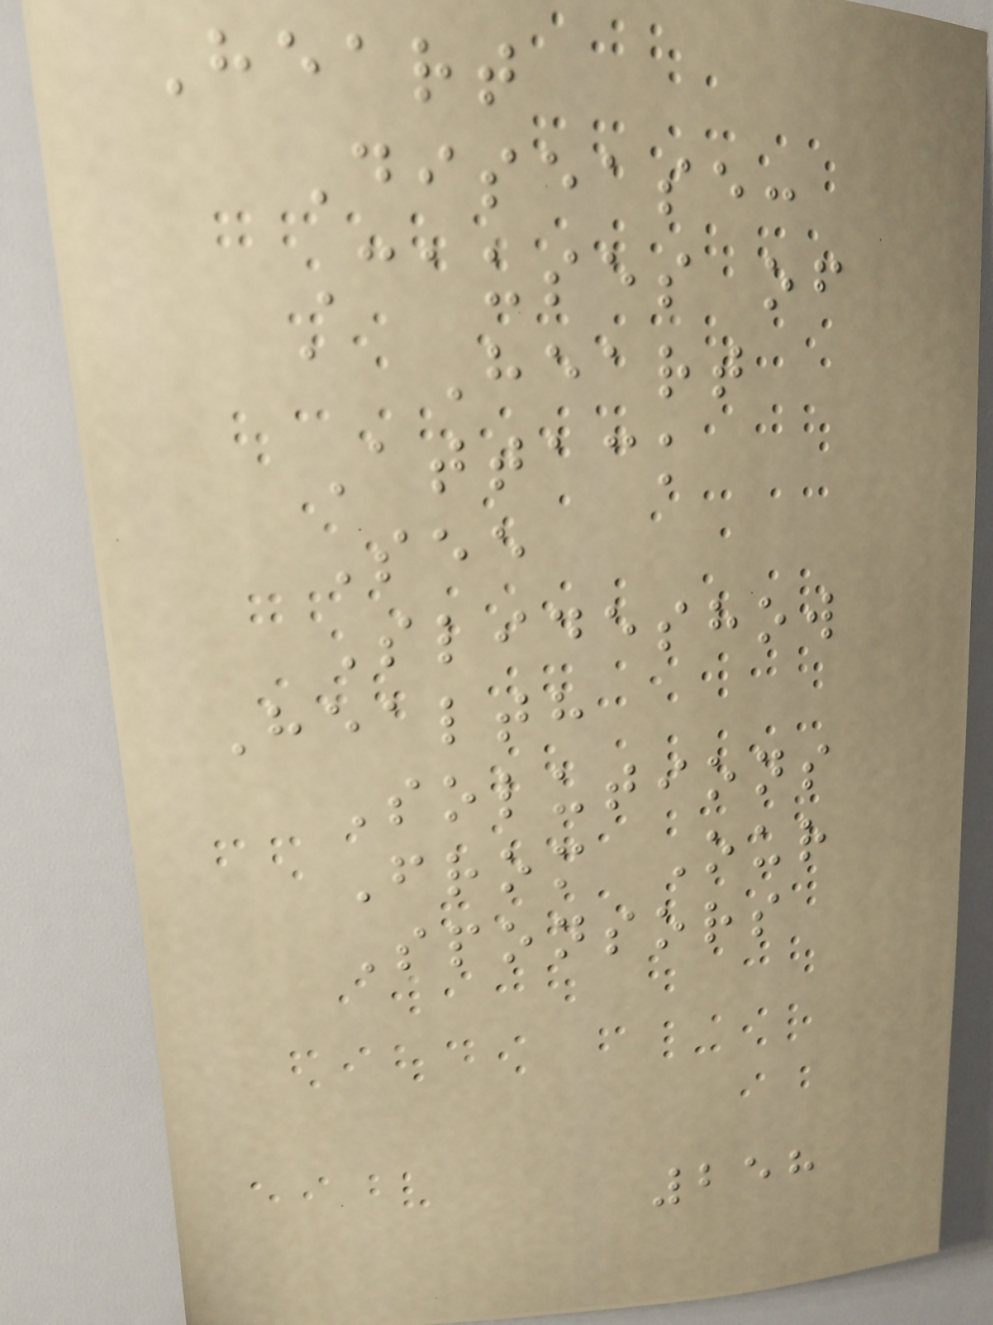Heart
Disease:
Causes of
a Heart
Attack
See
Slideshow
Health
Solutions
From Our
Sponsors
258
